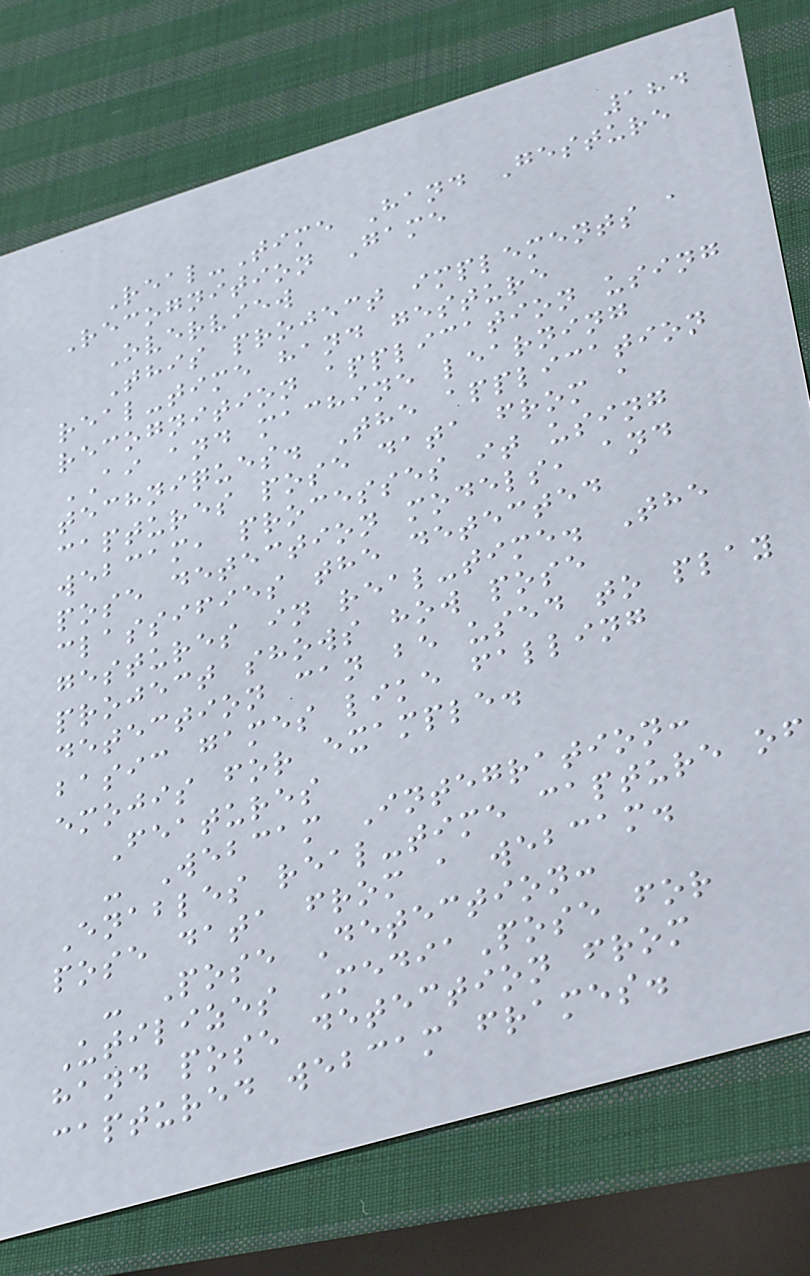184
Real-Time Hand Gesture
Recognition Game
Overview
This project implements a
real-time hand gesture
recognition application using
AI and machine learning
techniques. The application
captures pose data from a
webcam, processes it using
pose detection models, and
classifies the detected
gestures in real-time. The
project shows how pose
detection can be used to play
basic games like falling
emojis for example.
Features
- Webcam Integration:
Enables real-time capture of
pose data from a webcam.
- Pose Detection:
Utilizes MediaPose for
hand pose detection from
captured webcam frames.
